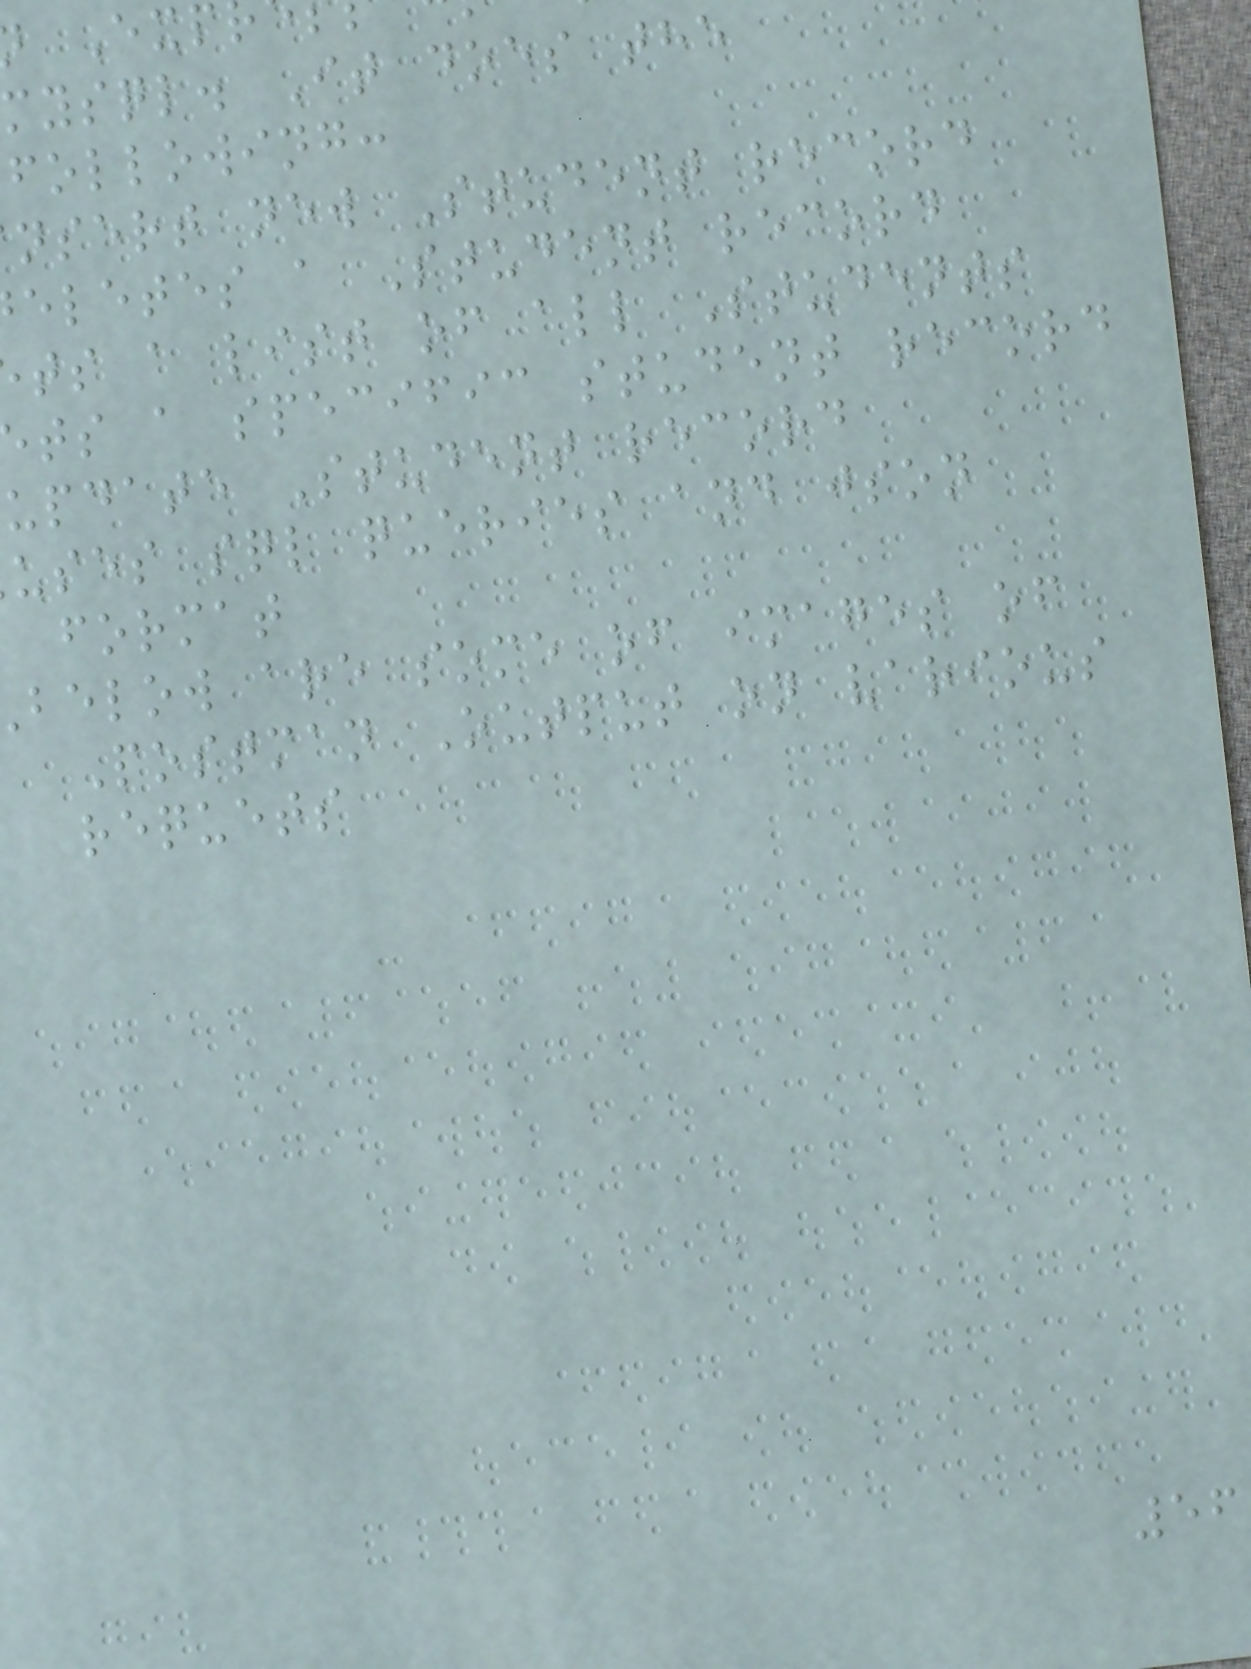mysql. It does the
following:
nsert new Student record
eletes a Student record
ts a list of all Students
ts a specific student record
update Student record
uses sql queries and json
format
below are some of images of
Postman Output on various
requets
56
